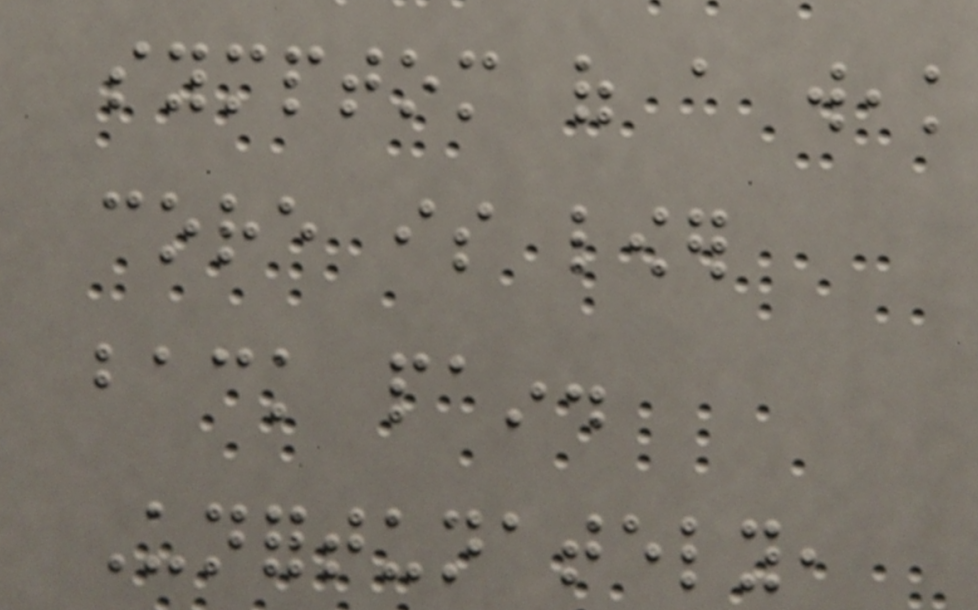symptom of a weak
core is lower
back pain.
Unfortunately,
